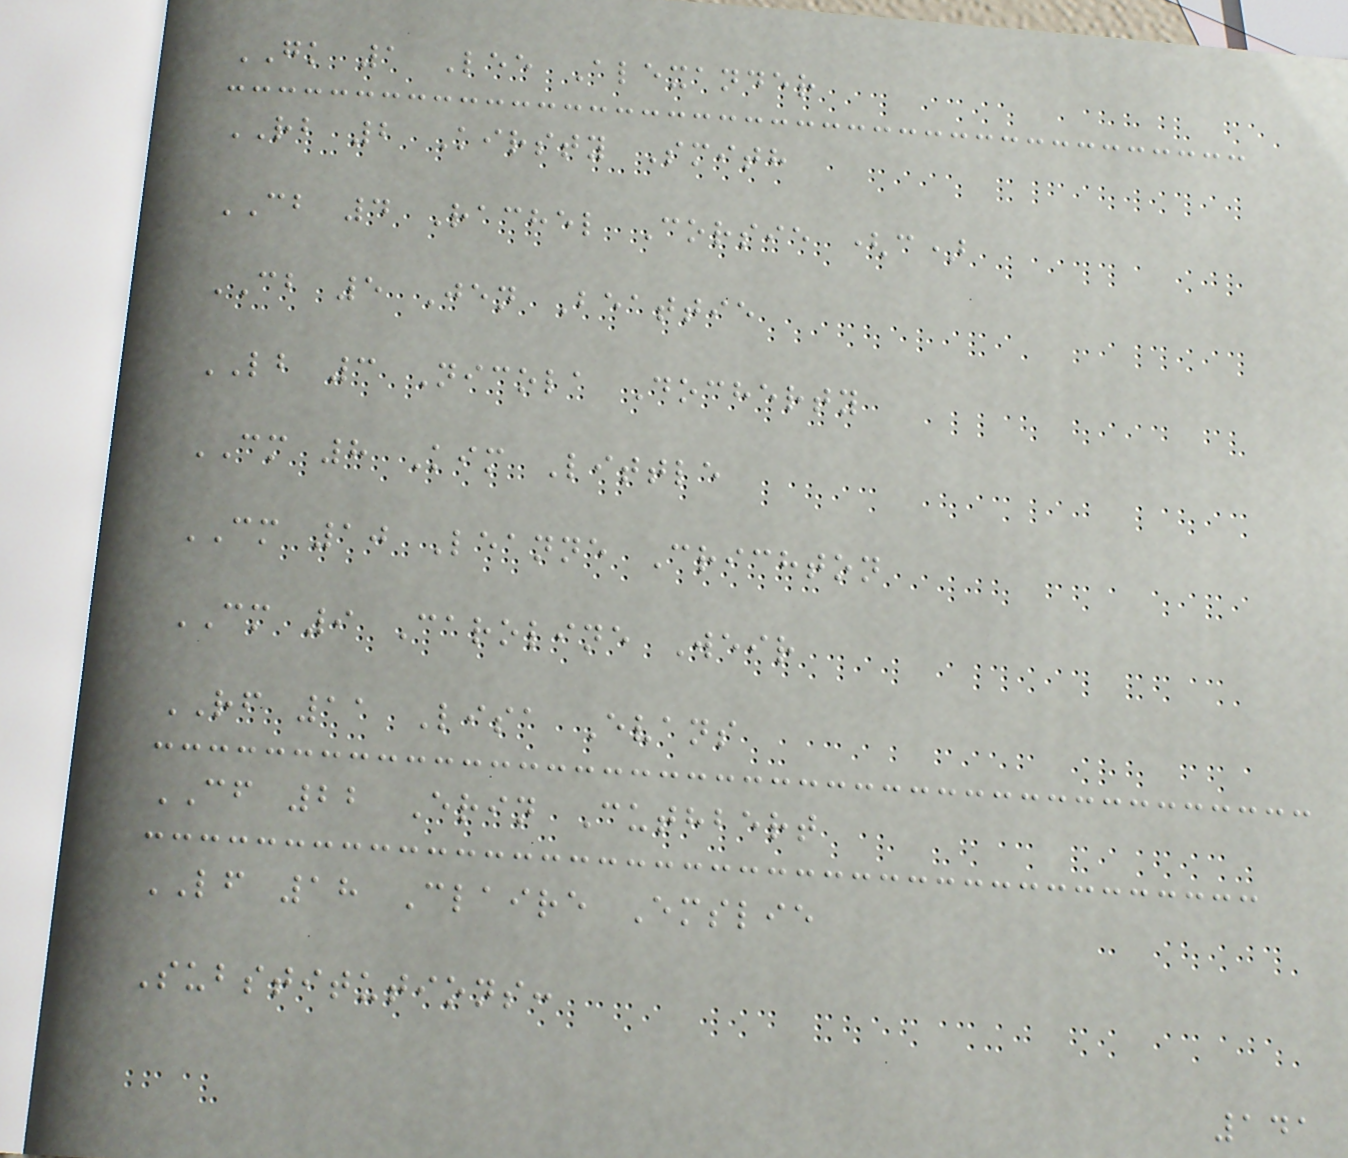GK 1 Lee Alexander
RB 2 Kirsty Smith
CB 4 Rachel Corsie (c)
CB 5 Jen Beattie
LB 3 Nicola Docherty
CM 8 Kim Little
CM 10 Leanne Crichton
CM 9 Caroline Weir
RF 11 Lisa Evans
CF 22 Erin Cuthbert
LF 18 Claire Emslie
Substitutions:
141
